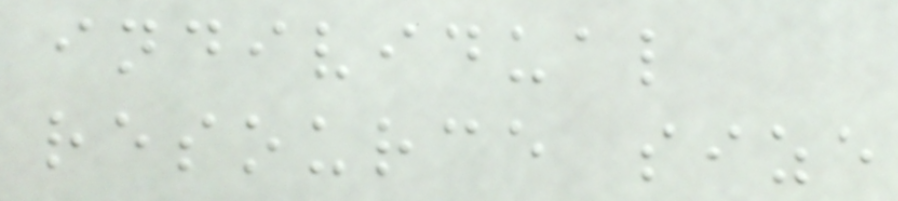individual
resource size
